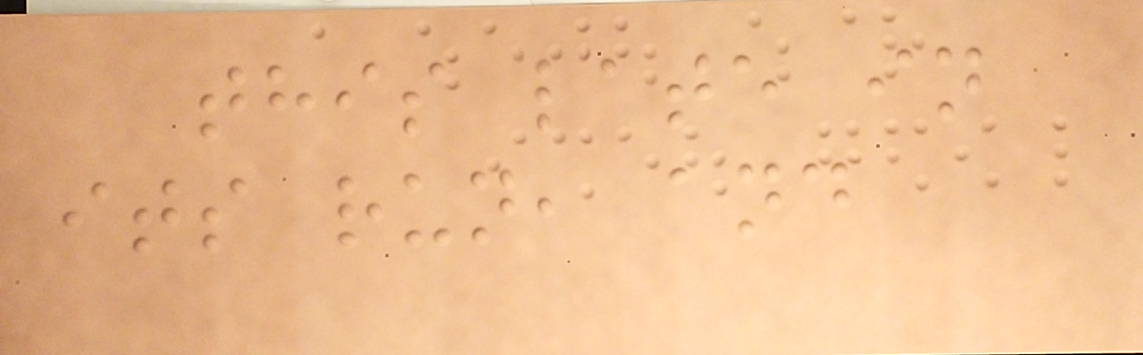this late in
its run, and
